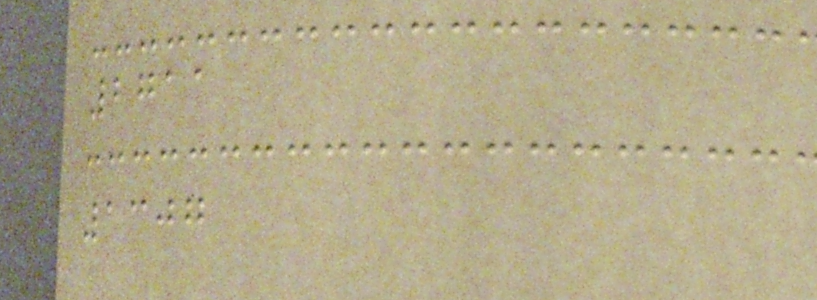2711
1307
